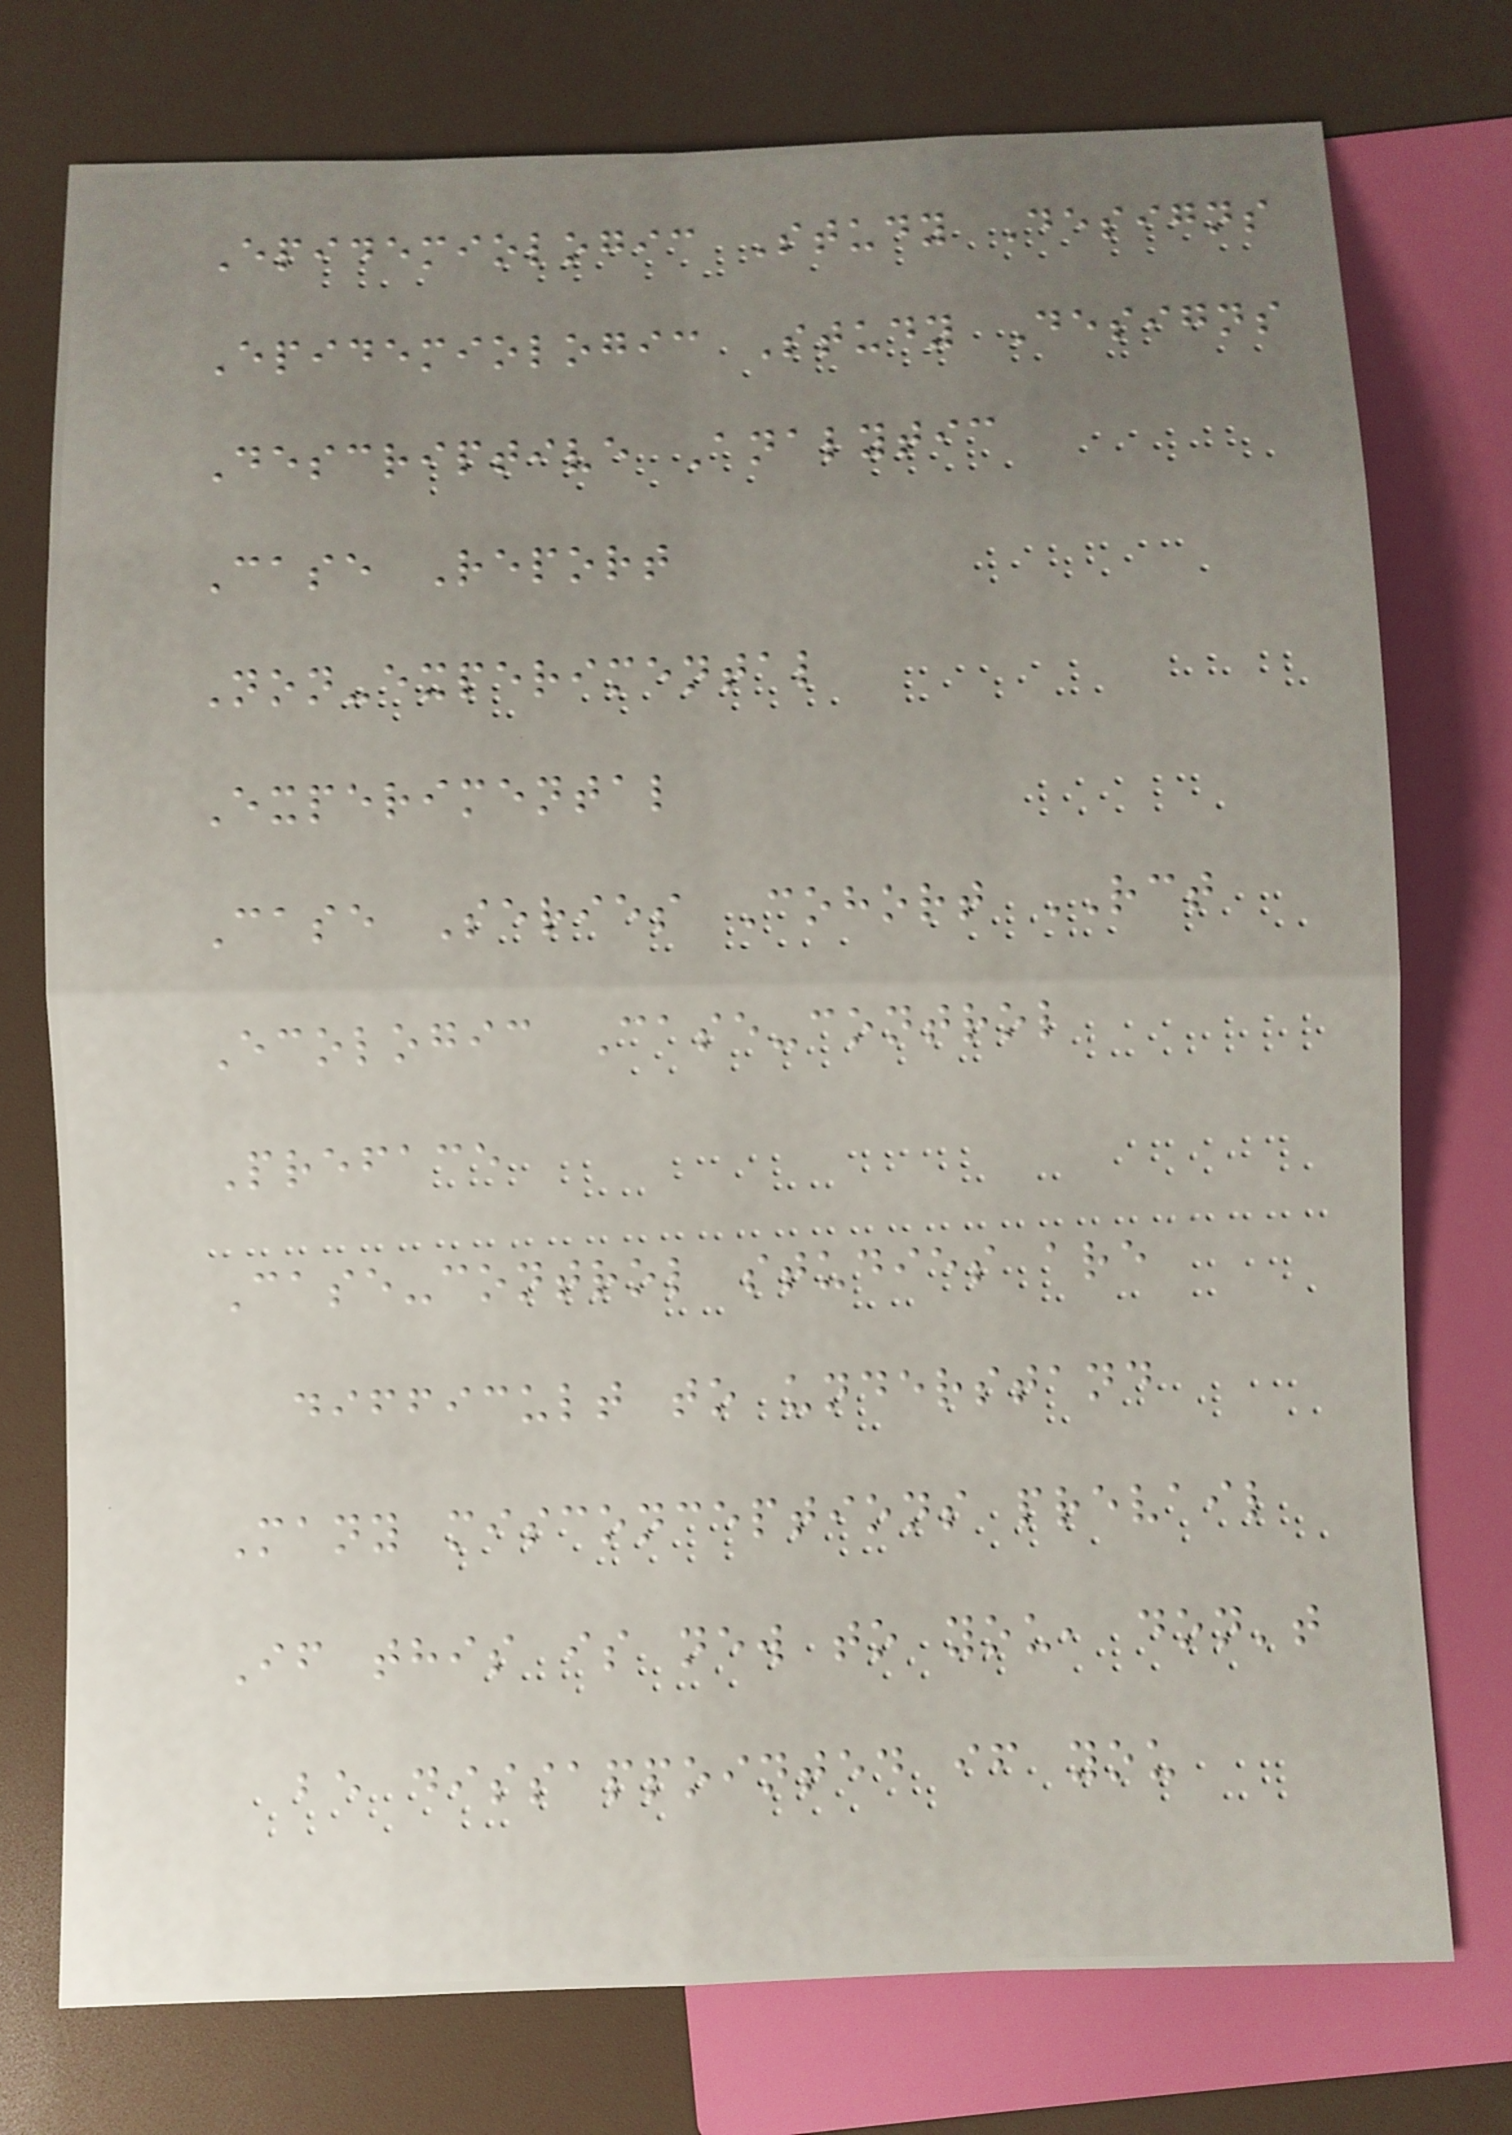Epidemiologic Study Designs
Epidemiologic Study Designs
Descriptive Analytic
Case Report
Non-experimental
Experimental
Case Series Cohort RCT
Ecologic Case-control
Preface
Case-control studies are
difficult to understand
Many misconceptions prevail
If this is new to you, don't
be dissappointed if you
